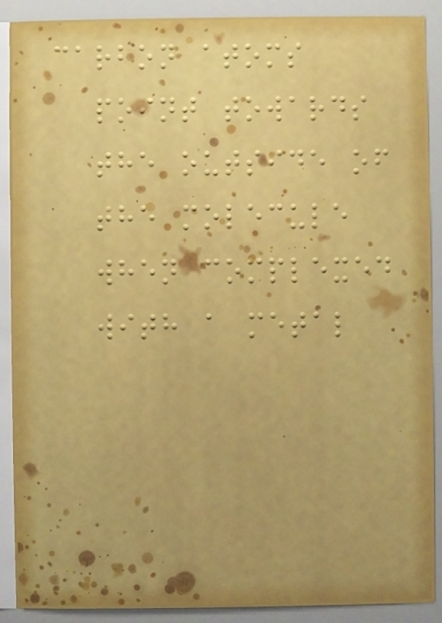carbon atoms
point towards
the outside of
the molecule
when complexed
with a metal
